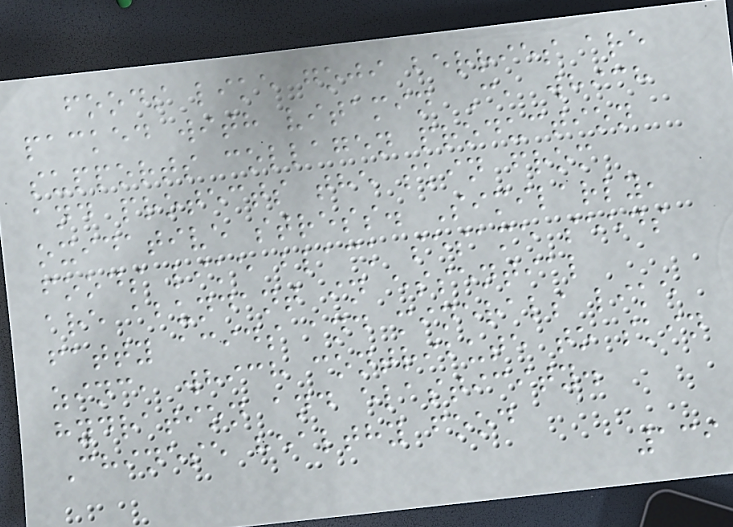foods like goji berries are
packed with vitamin C, which
supports collagen production
and protects the skin from
oxidative stress. Similarly,
foods like black sesame seeds
are abundant in essential
fatty acids and minerals like
zinc, which contribute to skin
hydration and elasticity.
Chinese healthy food
139
